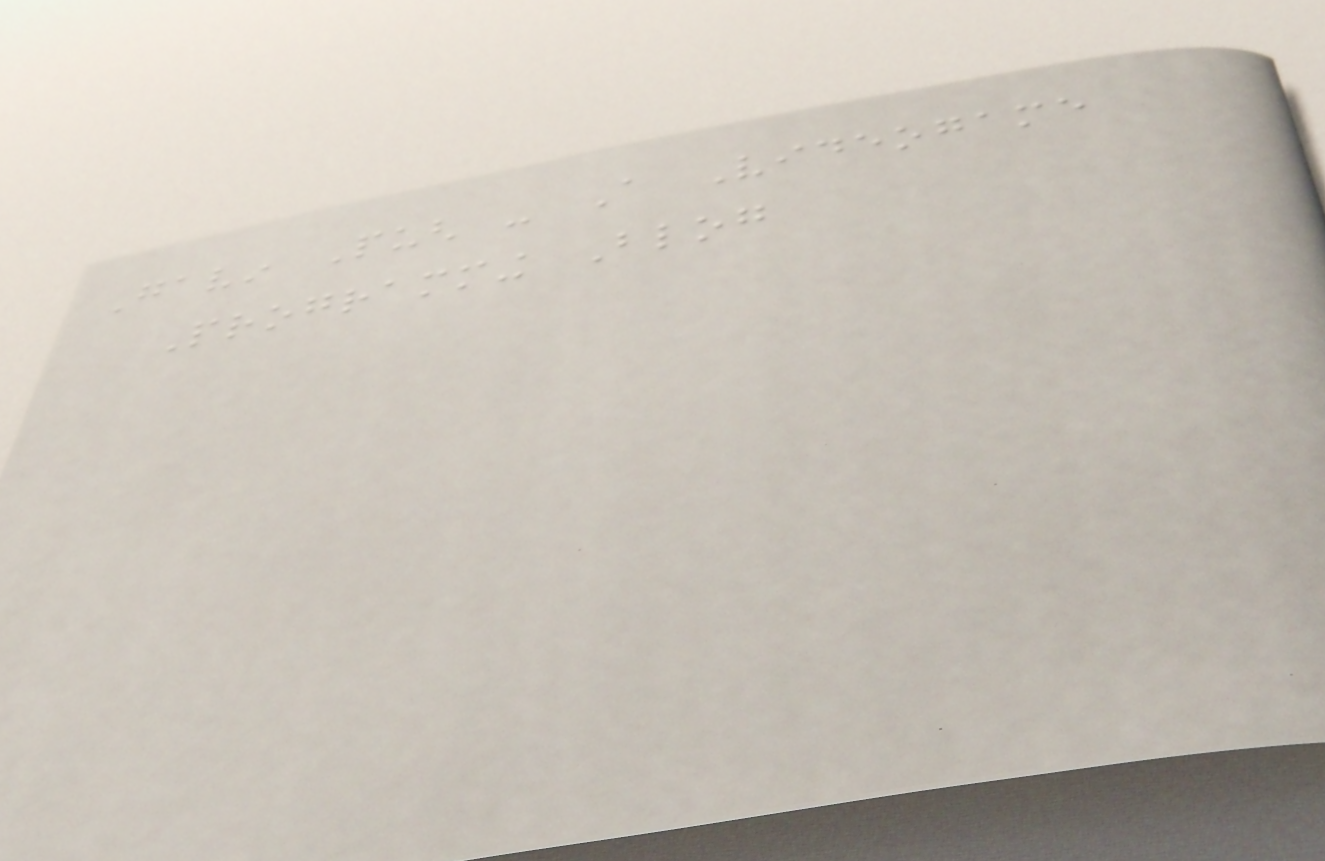Gavin Pugh - A Videogame
Programming Blog
